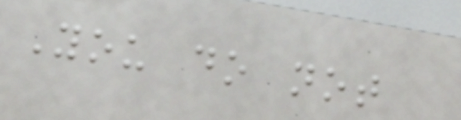You do not
